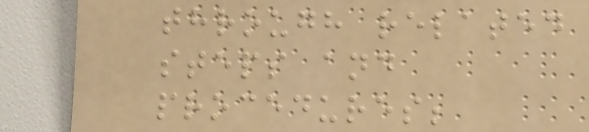through related
steps and
procedures;
